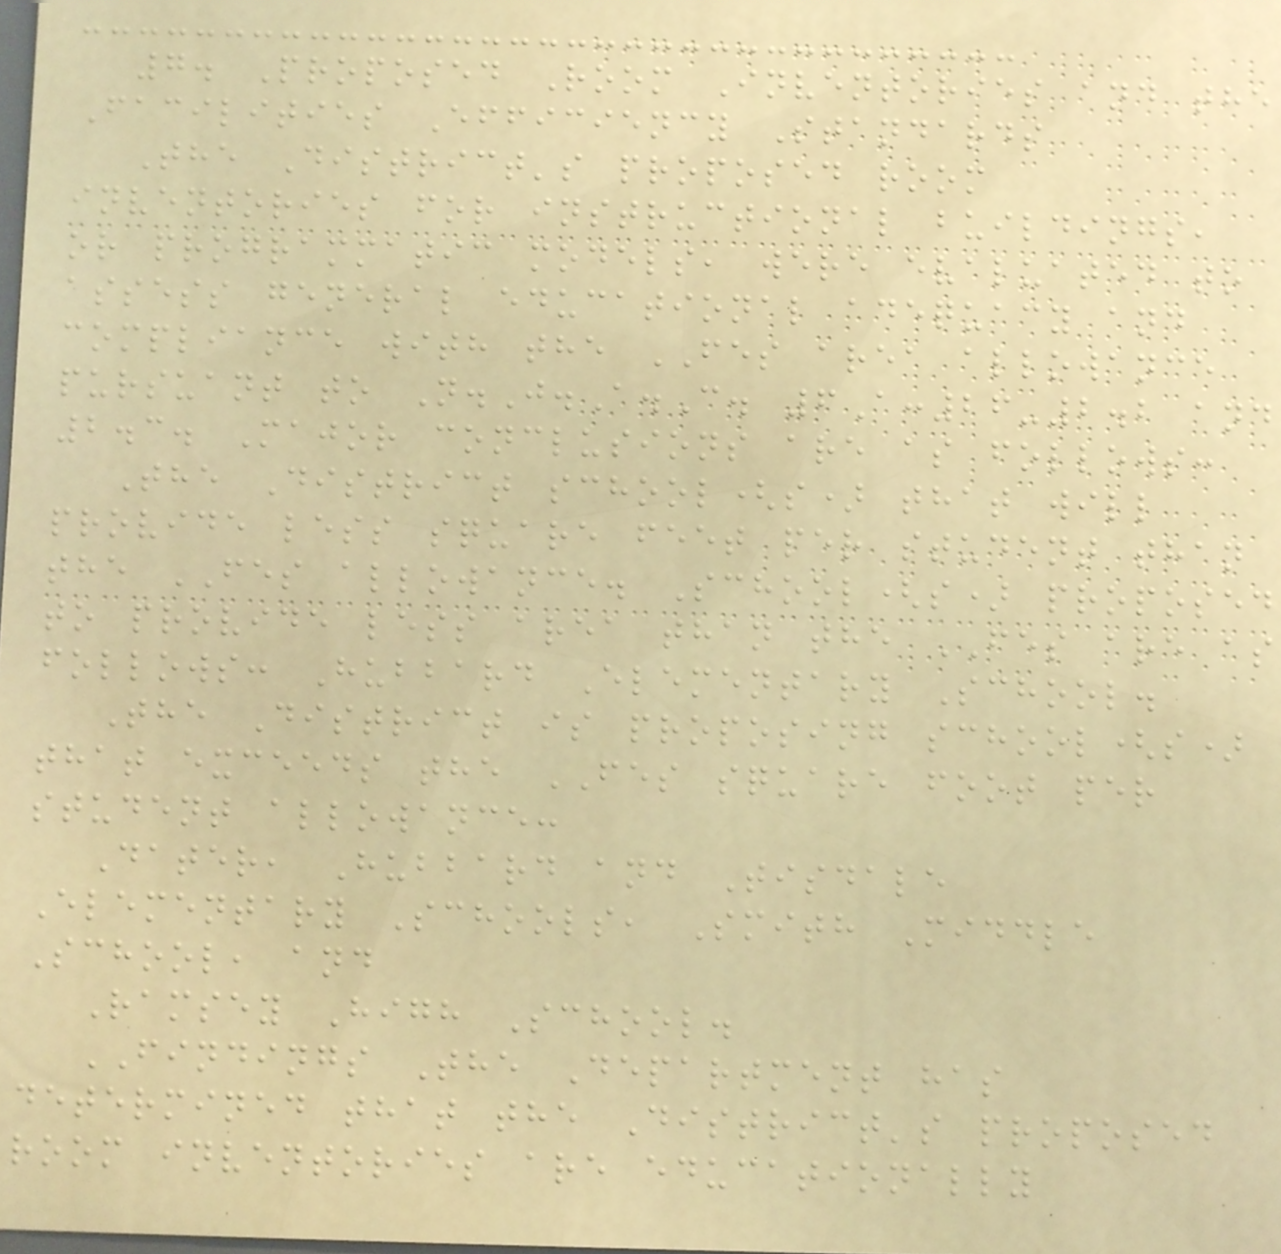7. Proposed Room Inventories and the
Facilities Efficiency Standards
The District's proposed room
inventories for instructional buildings,
or programmatic models, were evaluated to
assess general educational adequacy and
compliance with the FES area allowance
pursuant to N.J.A.C. 6A:26-2.2 and
2.3. Major conclusions are as follows:
The District school(s) that will
provide less square feet per student than
the FES allowance. School(s) proposed
to provide less area than the FES are as
follows: Hubbard Elementary School.
The District is proposing school(s)
that exceeds the FES square foot per
student allowance:
Dater, Hubbard and Tisdale
Elementary Schools, Smith Middle
School, and
Ramsey High School.
FINDINGS The Department has
determined that the District's proposed
room inventories are educationally
